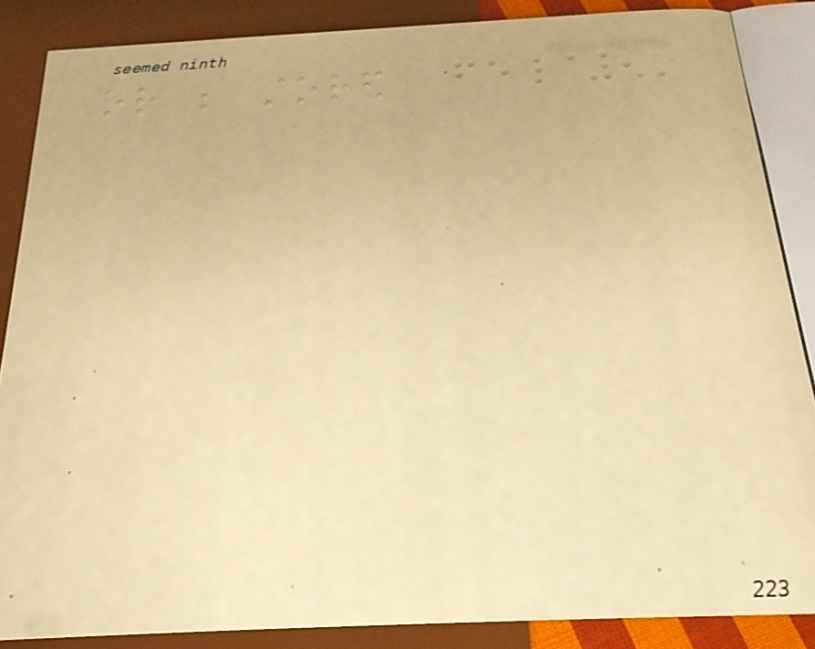or be stored
